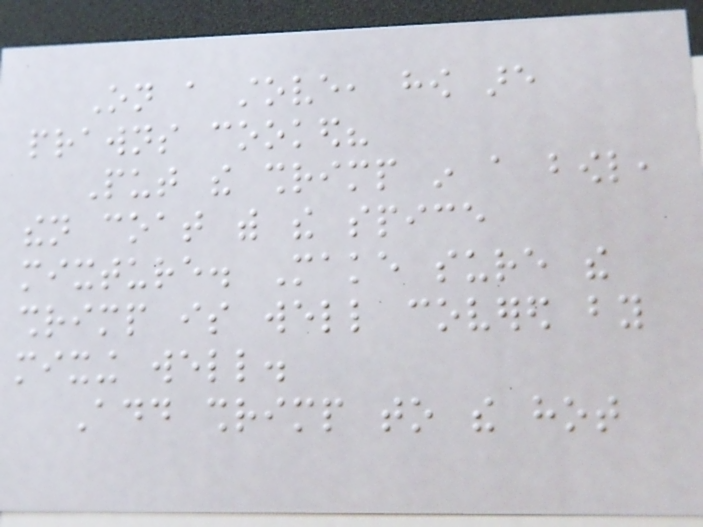On a stove, how are
prawns cooked?
Put the shrimp in a bowl,
then coat with the spice
mixture. Make sure the
shrimp is well covered by
mixing well.
Add shrimp to the hot
